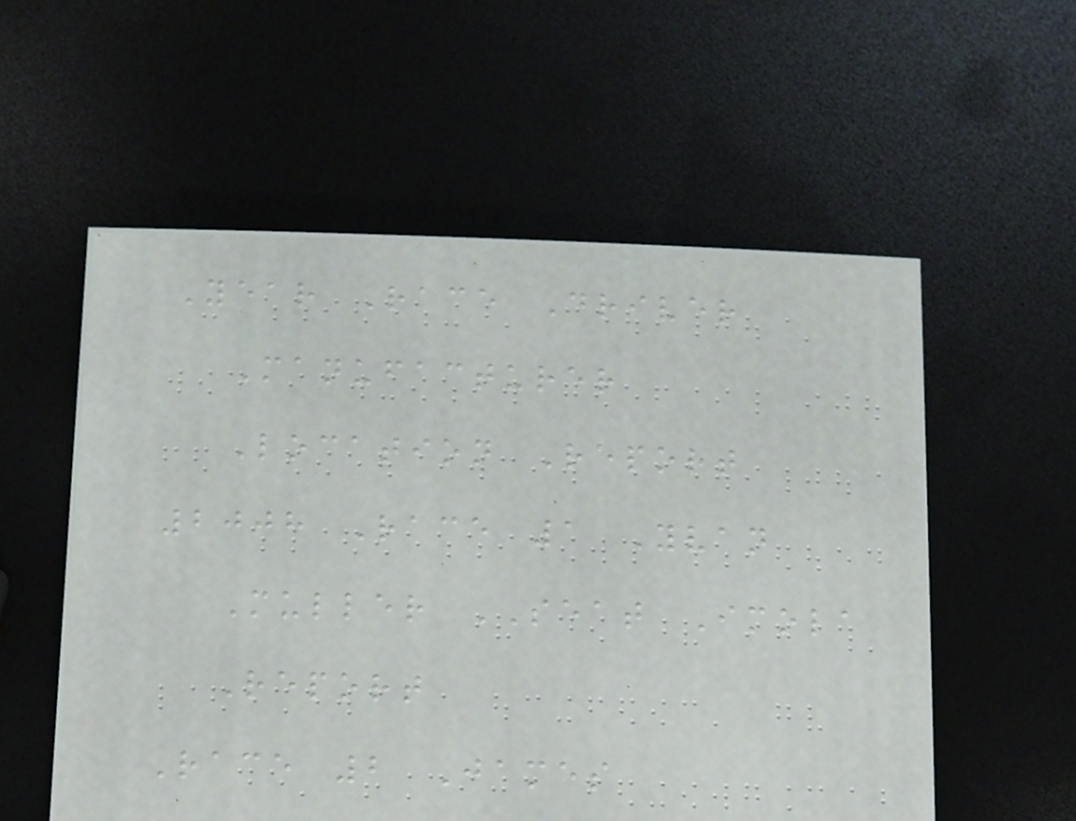Year Race Driver
Manufacturer
Location Report
2008 Race 1 Yvan
Muller SEAT Imola
Report
Race 2 James
